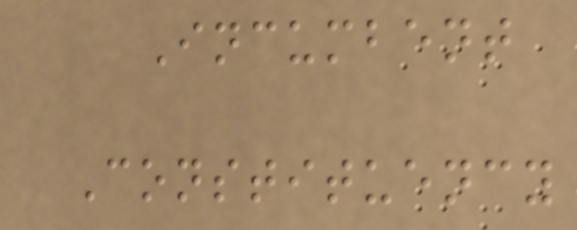Incumbent
Constituency
